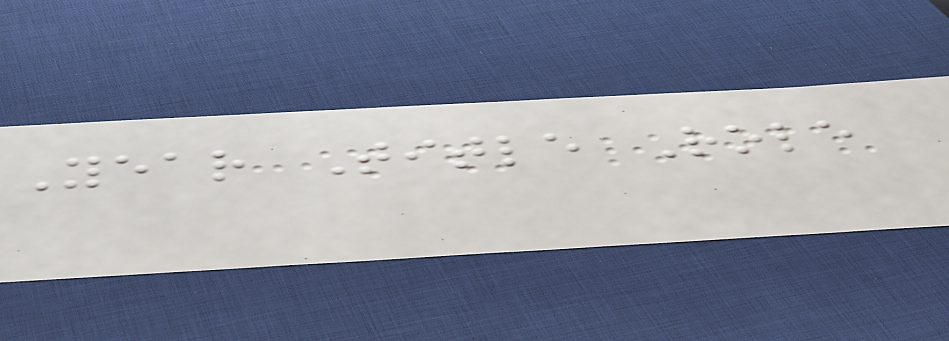Year Title Role
